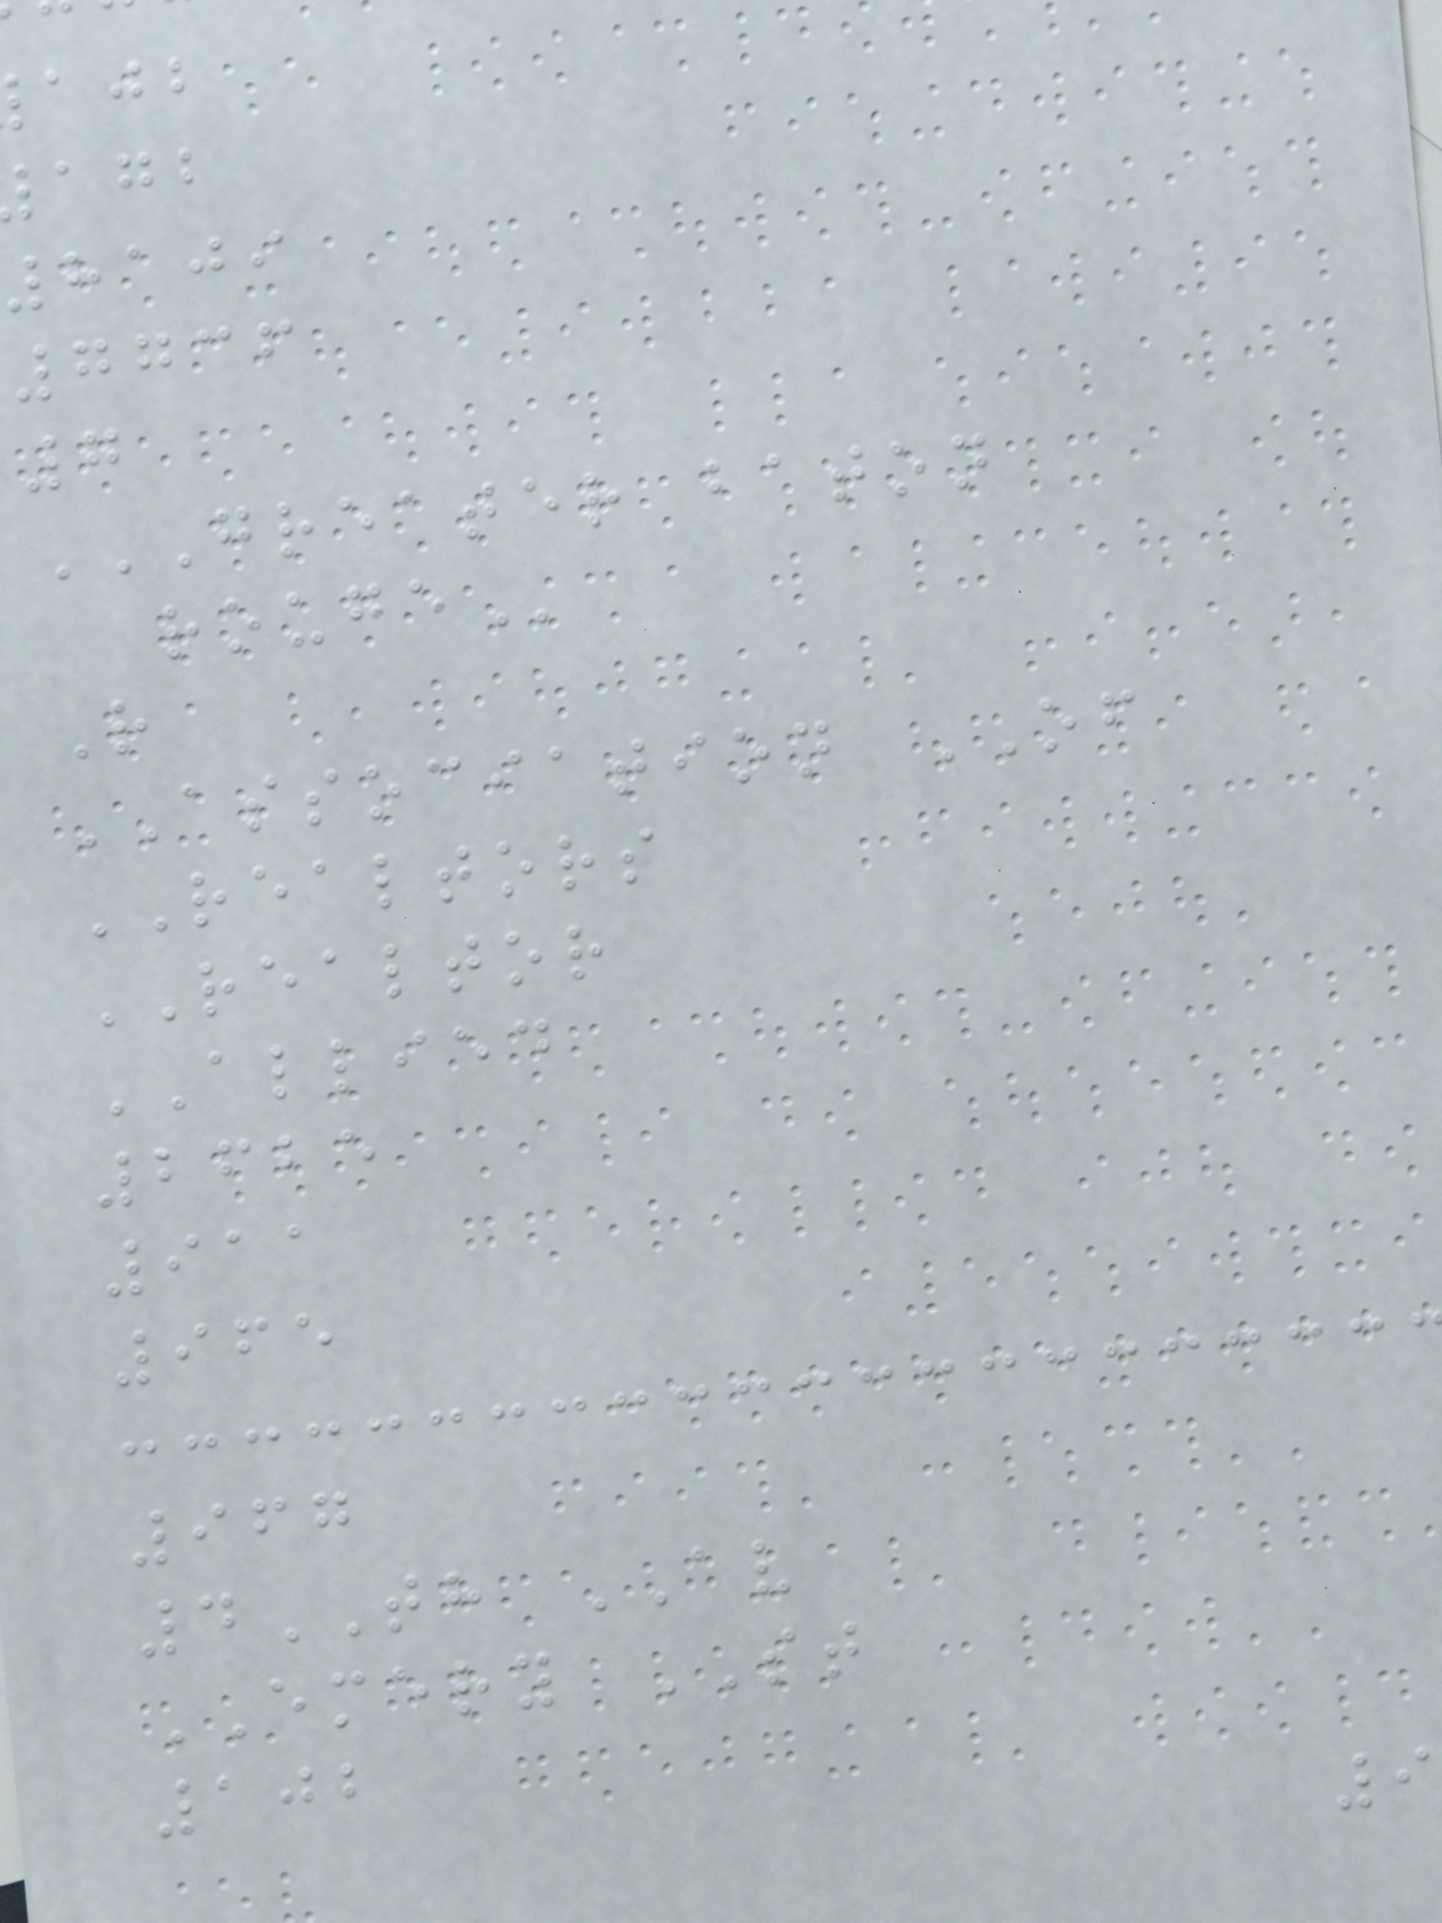8109
7736
7
GREATER BATON
R
ASSOCIATION OF
REALTORS
REALTOR
ALLIED
2625
911
965
967
4TH AV
EMERY ST
102
